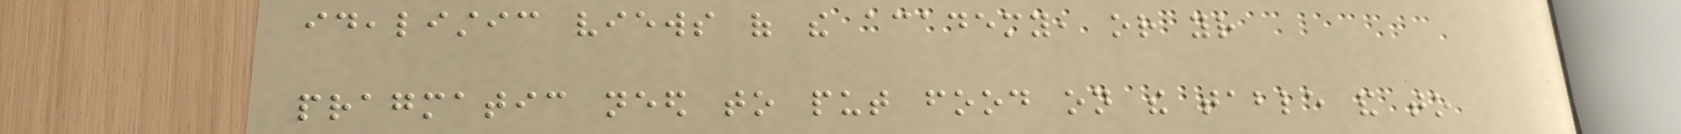idealistic views of the academy, or your
pragmatic need to put food on the table and to
